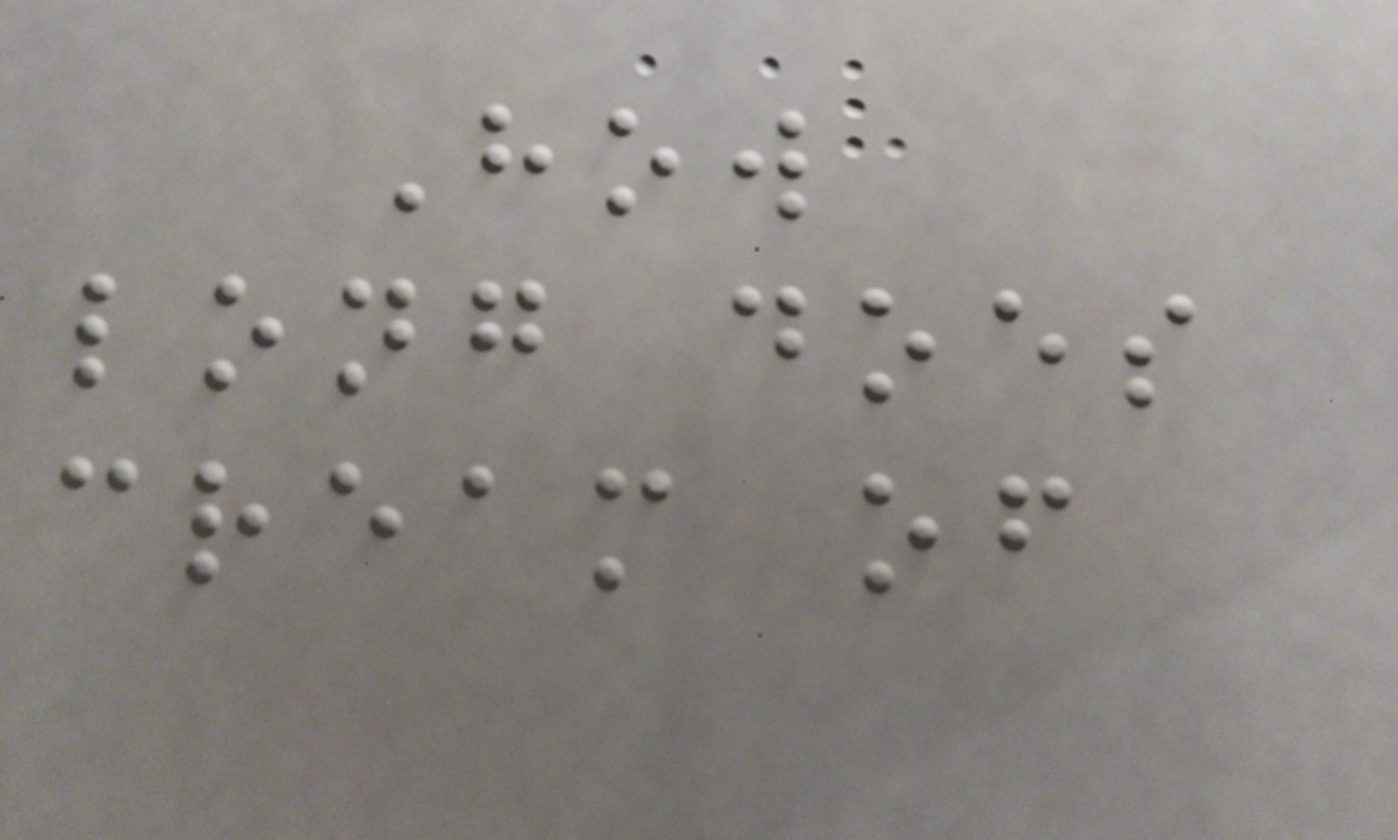How
long does
cream of
